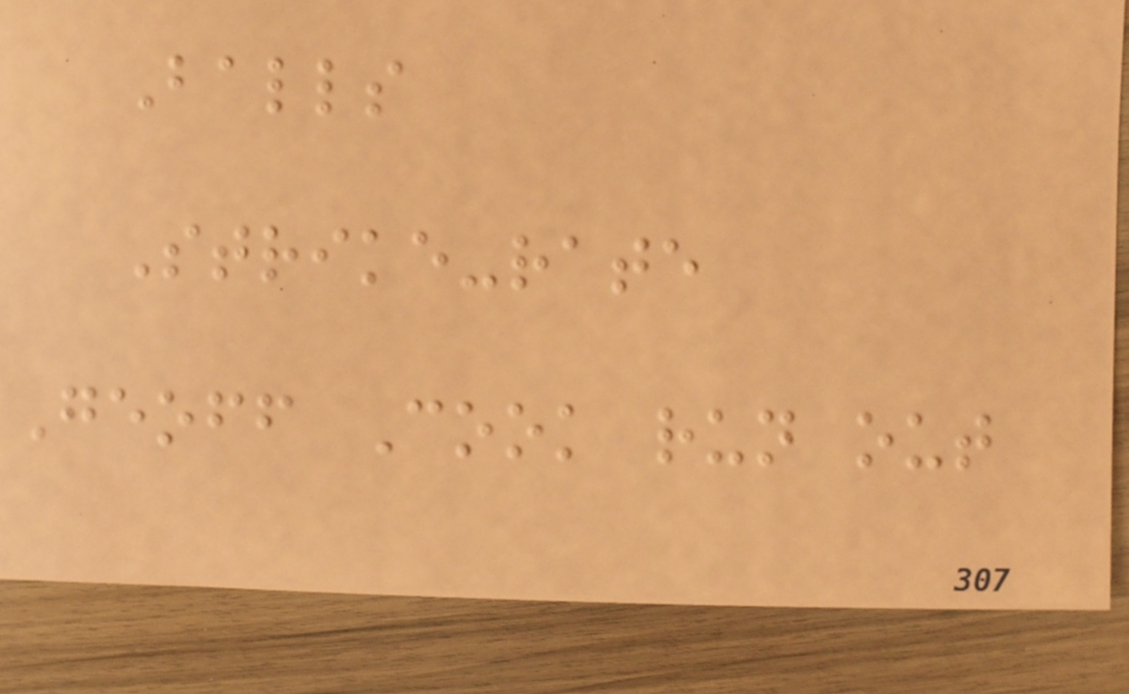Balls
Strike-rate
Geoff Cook run out
